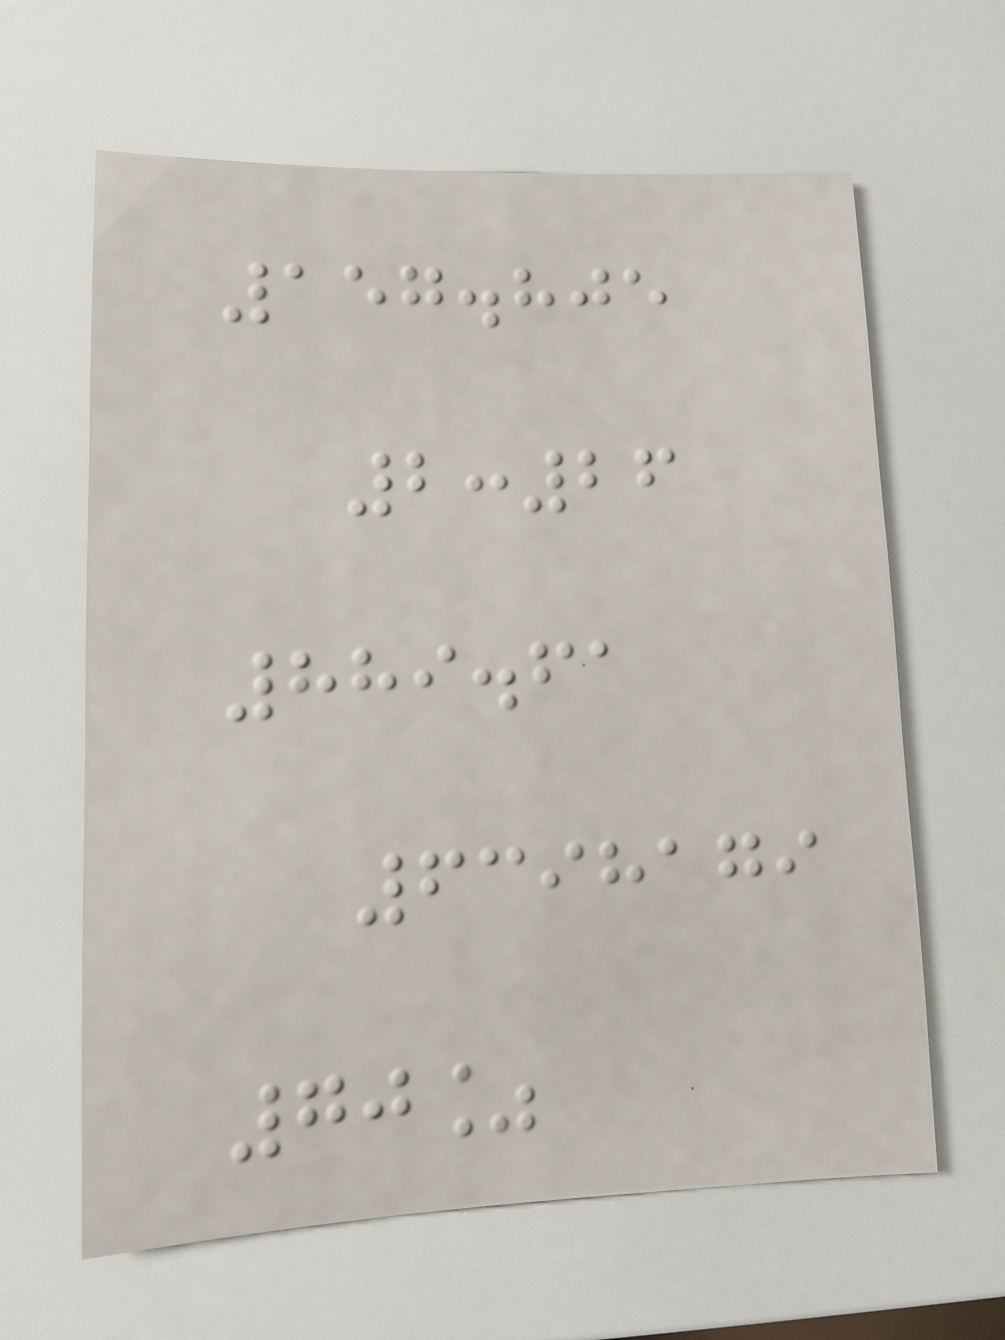157.805
2:26
889.61
6398179
70%
